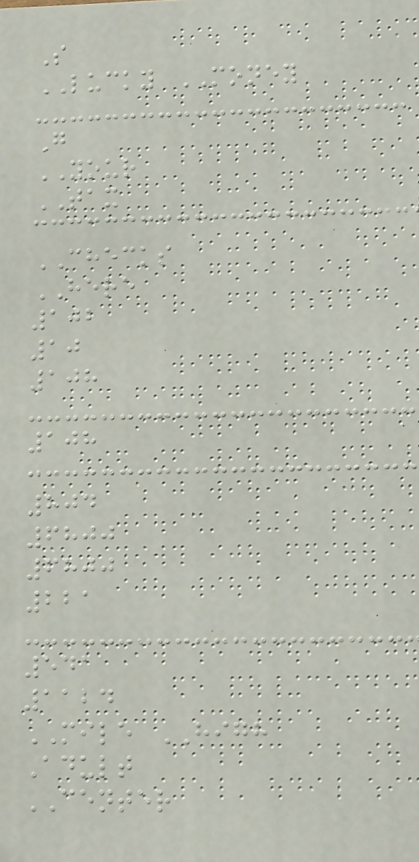S
LUCKY MONEY
G
YOUR
TAX
CHECKS
HERE
102
10
108
108
804
6800
6800
221
541
1124
MILE HIGH
Adult
CENTER
